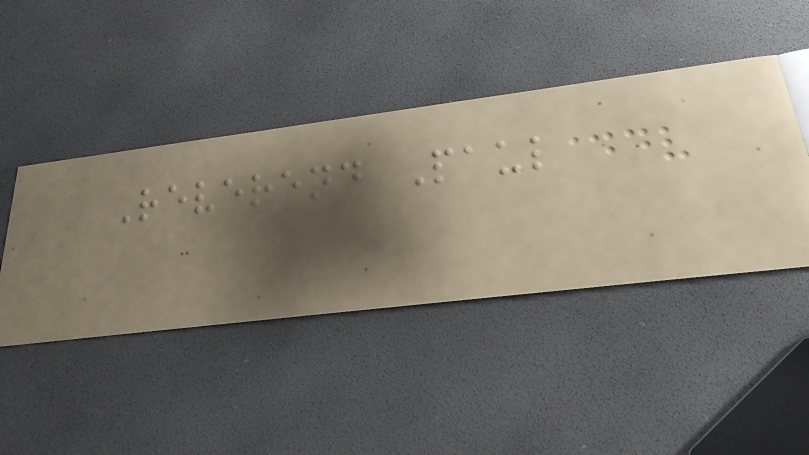Reverend Paul
